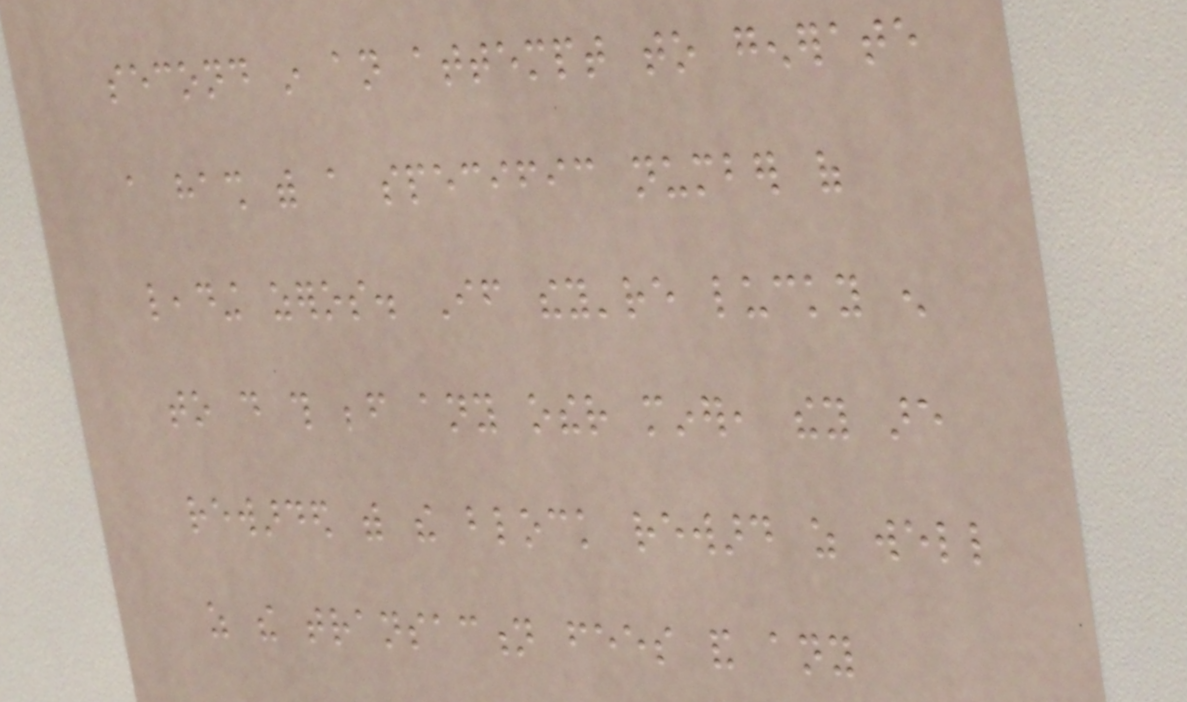second in an attempt to generate
a hash with a specific number of
leading zeros. If they're lucky enough
to do this before any other miner, they are
rewarded with the block reward as well
as the transaction fees and any
